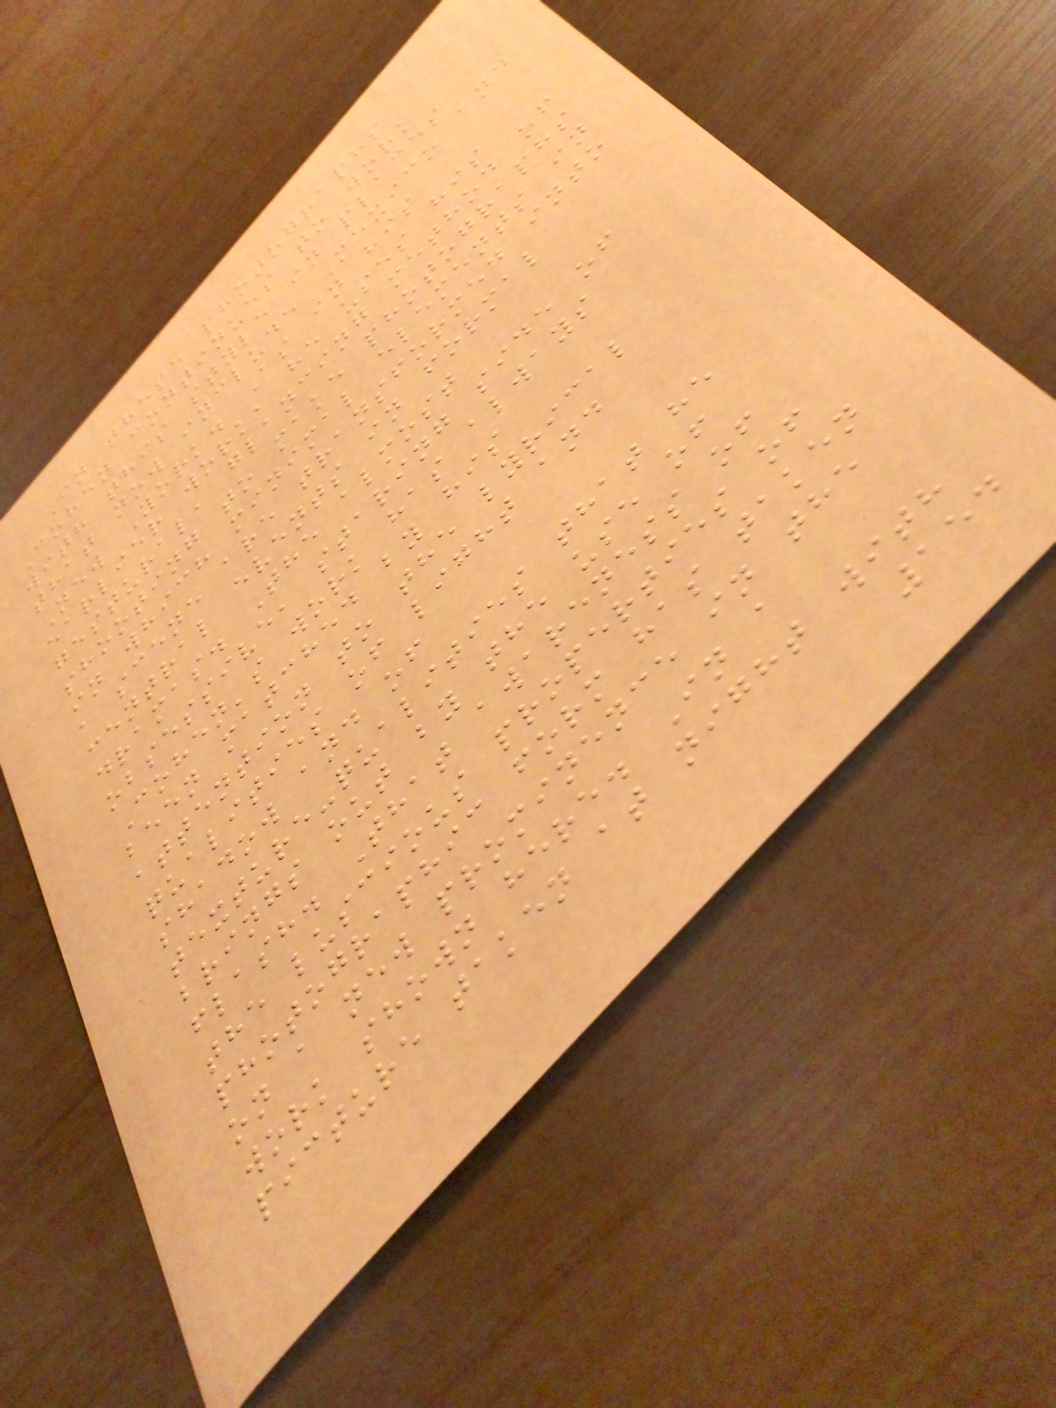In these photographs
Cohen continues to work
with this style in places
that now include Mexico and
New York. As in his
earlier work, he uses his
gestural, glancing method of
shooting to make photographs
in which minimal elements in
a scene are transformed into
central events in formal
dramas. The almost
obsessive, staring side of
Cohen's work has always
been matched by his
attention to the lyrical
qualities of light and
shadow and of
texture-qualities that he
brings out by the use of
flash. That awareness of
the luscious properties of
photographic form has taken
on a new prominence in the
work shown here. In a
picture taken at night with
154
